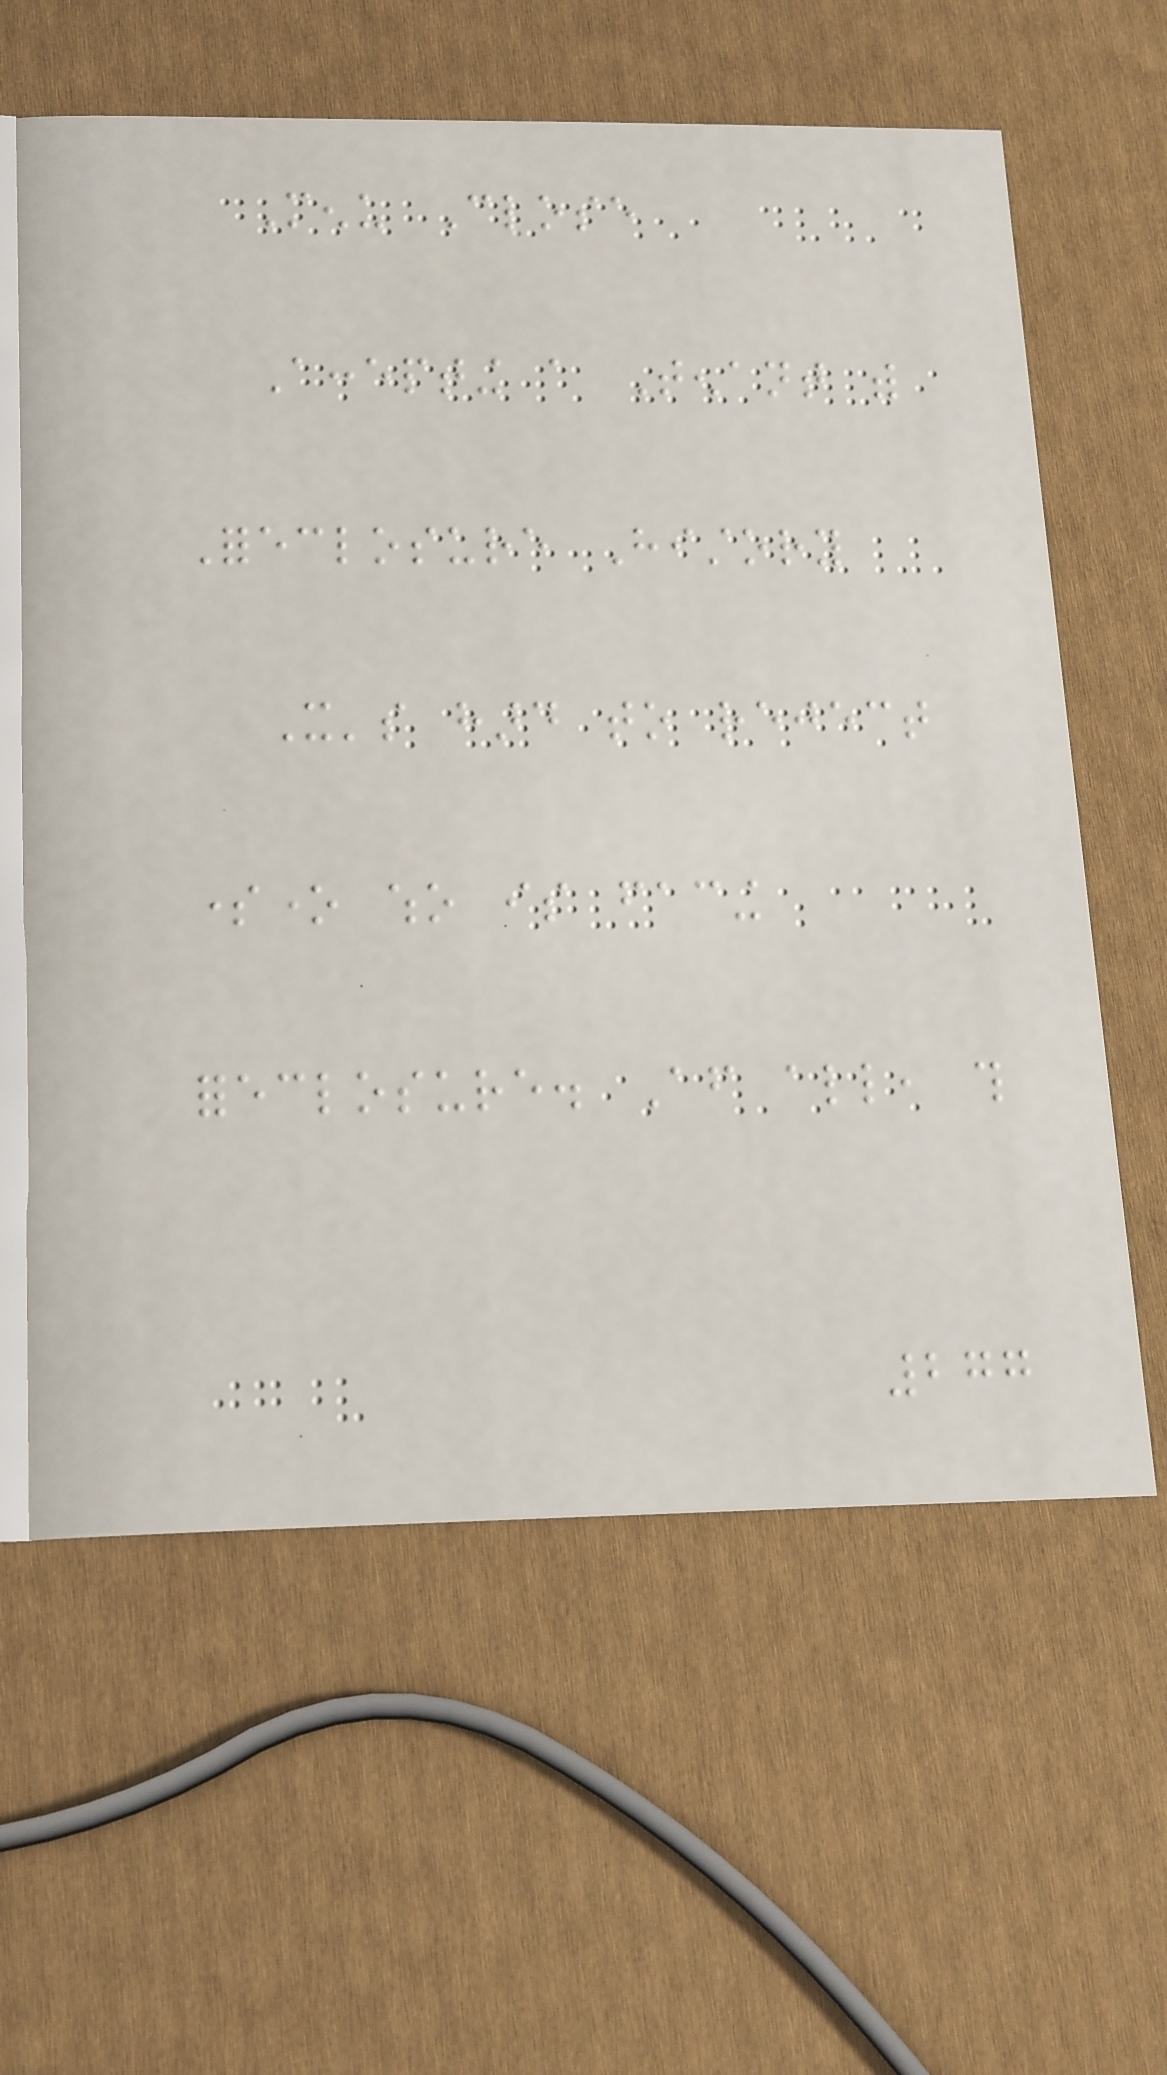Menu Close
Accepting a Tenant with
Foreclosure History
It's hard to reject
someone who is facing
foreclosure. After all, this
277
